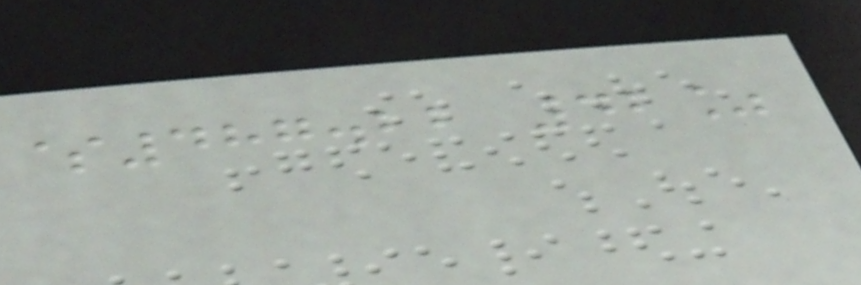$487.22 42%
